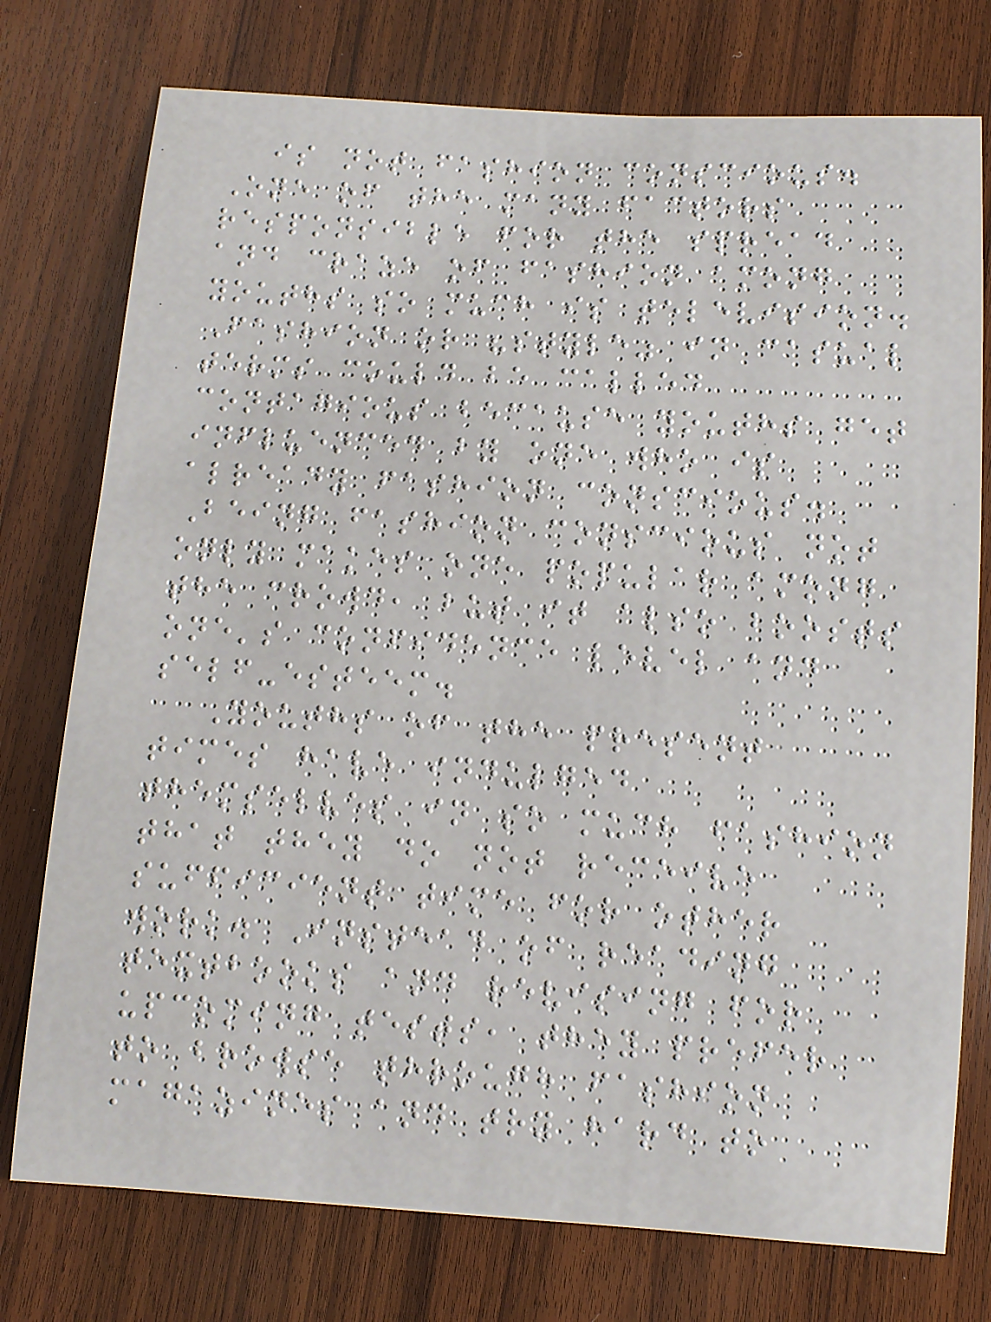is not fashion conscious.
One of the many factors
responsible for the spread
and craze of fashion among
youths so much is television.
Fashion or "style" in casual
terms could be called
contagious because youths get
influenced by one who is
already fashion conscious.
Being fashion conscious not
only makes one popular among
the crowd, but it also boosts
one's confidence level and
self-esteem.
Youths of the present
times have indulged
themselves in so much fashion
that they do not receive
sufficient time for other
work. Instead of reading
textbooks and revising for
upcoming tests, they prefer
to browse through fashion
magazines and try hard to
